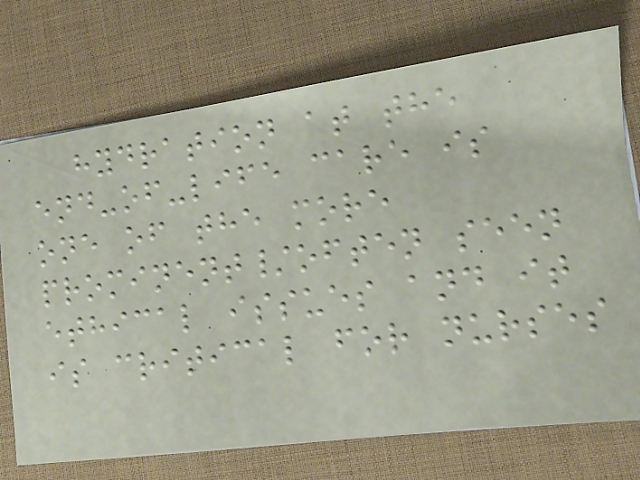hydration at the
end-of-life care is
one of the more
prominent/often seen
ethical issues and it
is critical for nurses
